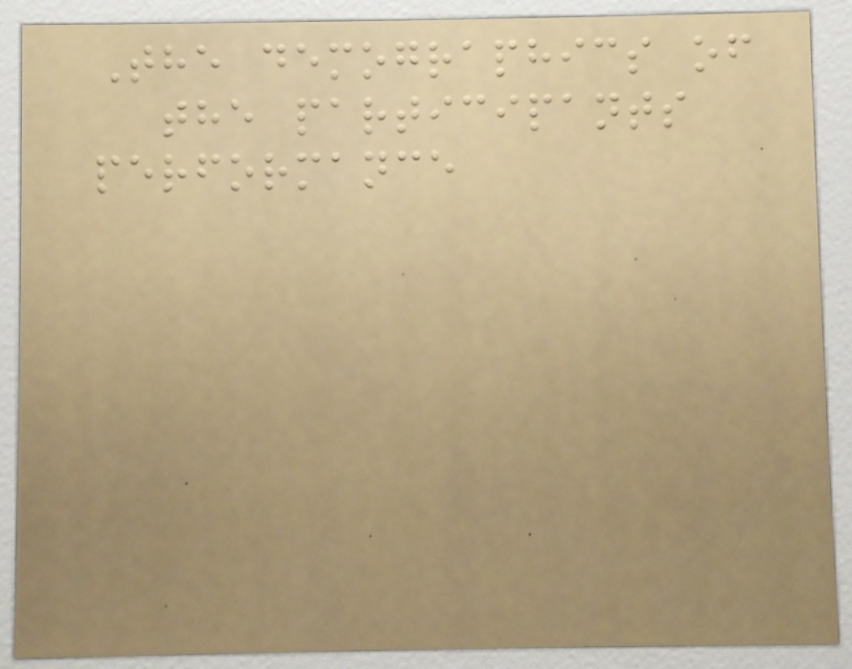The demographics of
the participants
performance
